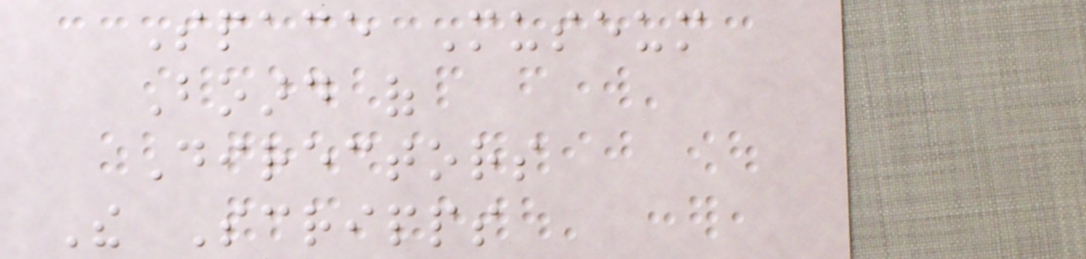Space Museum
Board of
Directors
The Scripps
